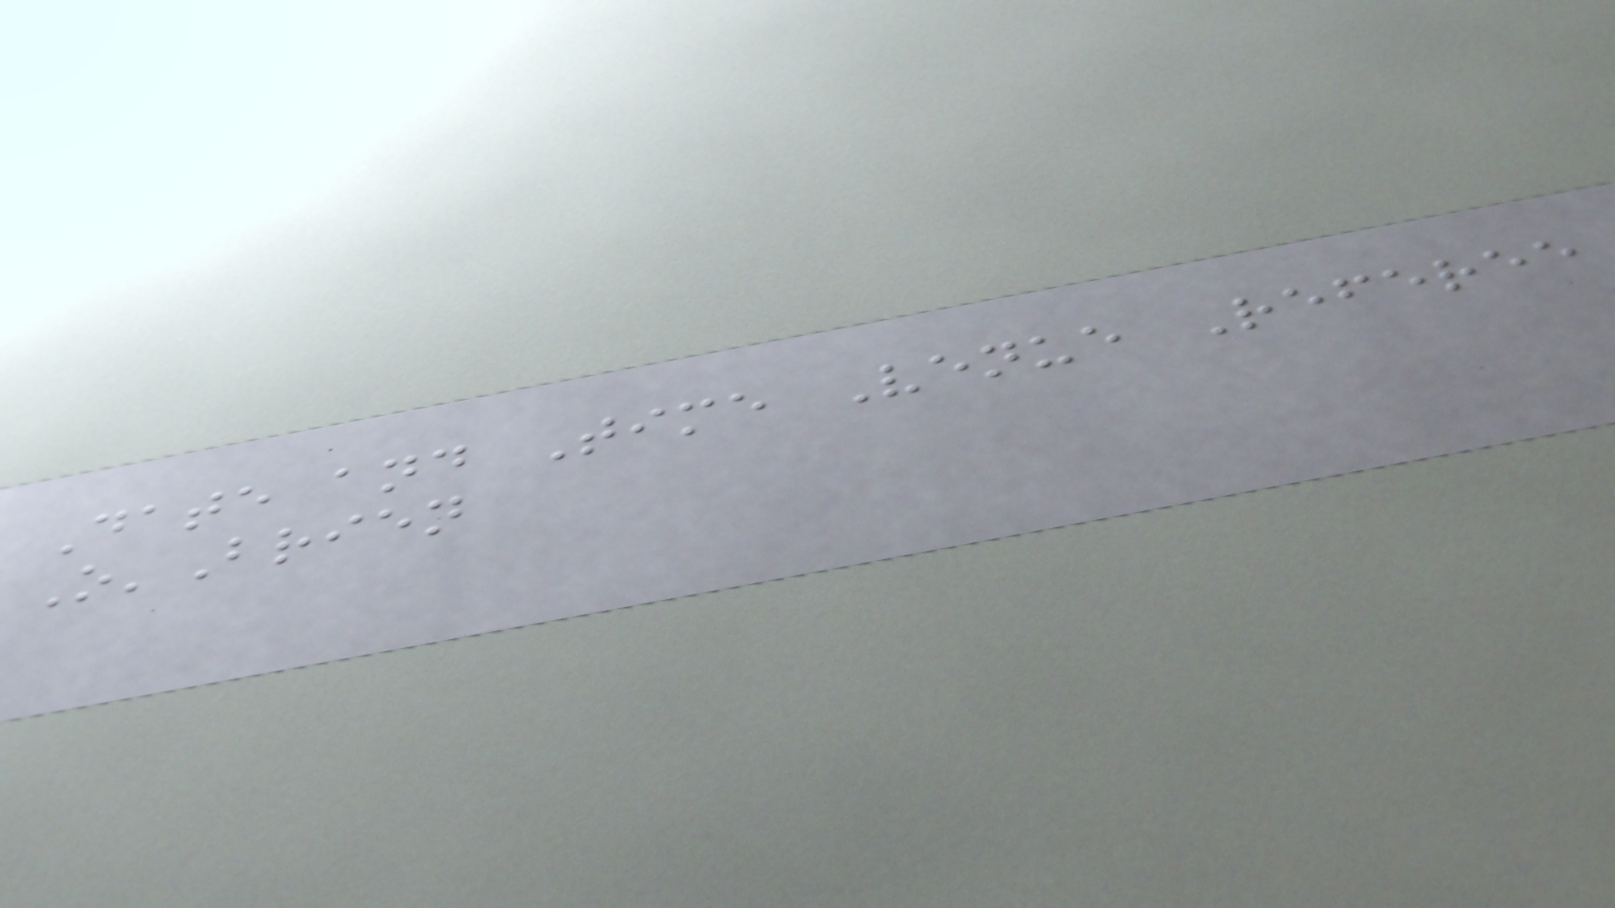Date and Time Venue Referee
O'Brien
